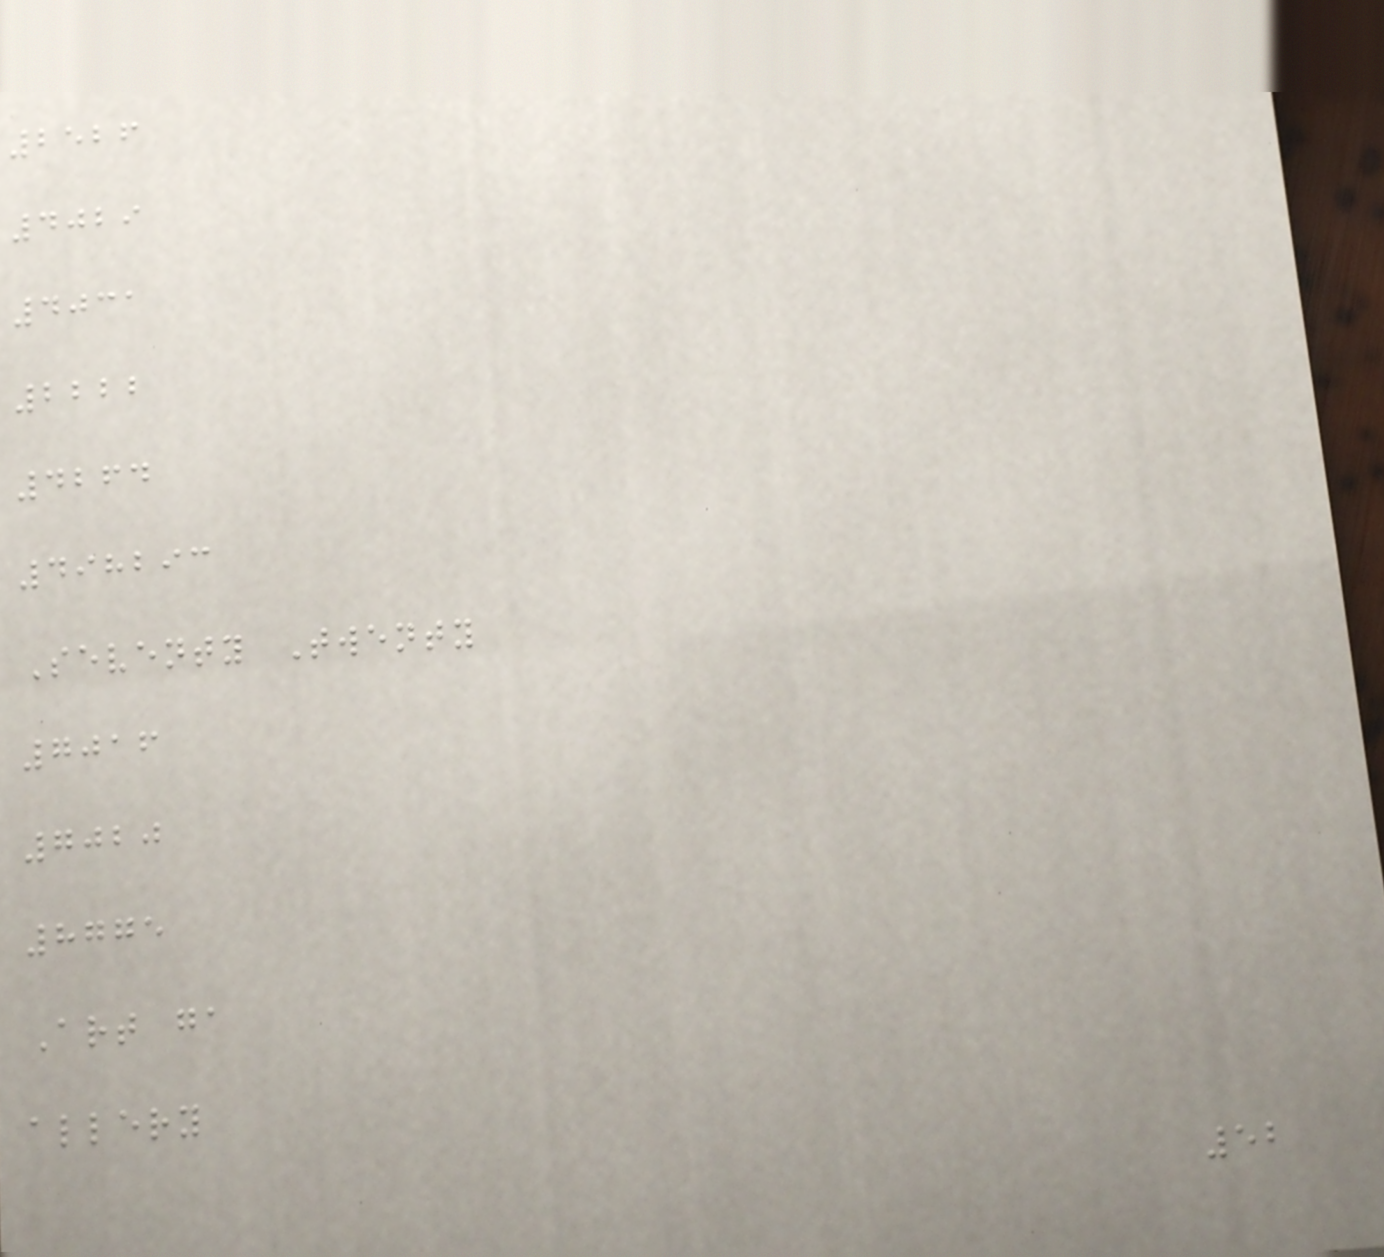2526
4029
4031
2222
4264
498293
Seventy Twenty
7016
7020
8775
Art ga
allery
52
